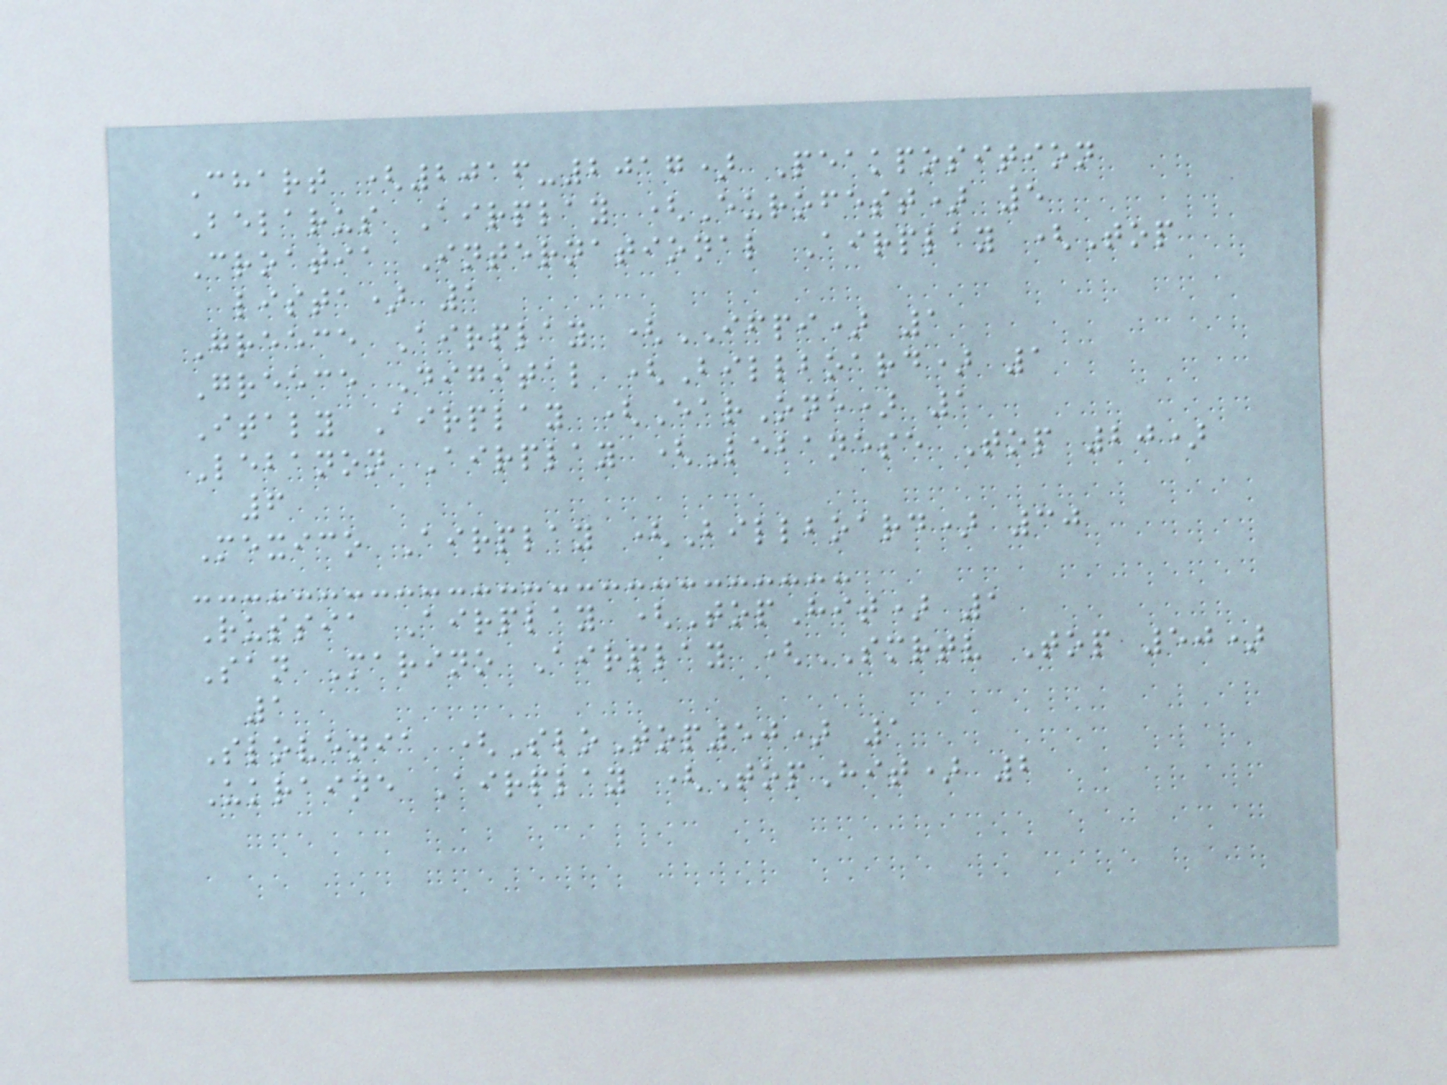Chart (2016-2017) Peakposition
Belarus Airplay (Eurofest) 5
Croatia International Airplay (Top
lista) 1
Greece Airplay (IFPI) 1
Greece Digital (Billboard) 1
Italy Airplay (EarOne) 1
Lebanon Airplay (Lebanese Top 20)
6
Mexico Airplay (Billboard) 30
Russia Airplay (TopHit) 1
San Marino Airplay (SMRTV Top 50)
1
Slovenia (SloTop50) 1
Ukraine Airplay (TopHit) 2
